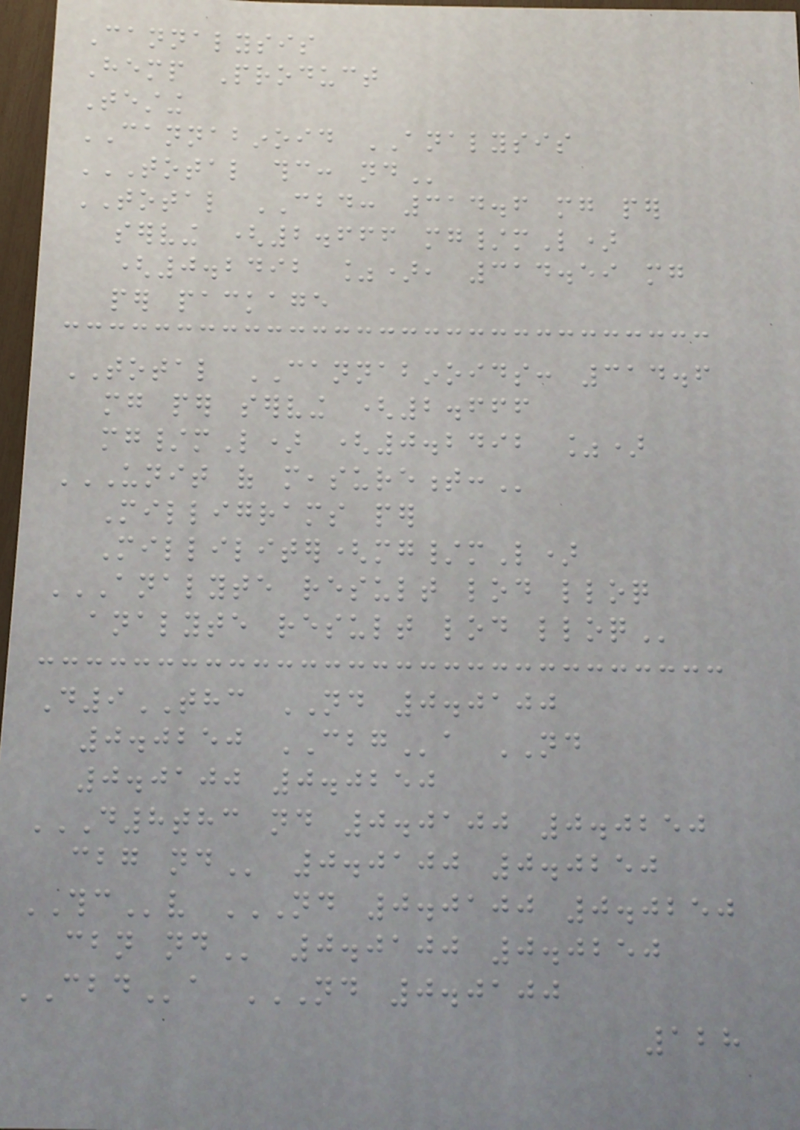Cannalysis
Hemp Product
Testing
CANNABINOID ANALYSIS
TOTAL THC: ND
TOTAL CBD: 314.6 mg per
serving (2.666 mg/mL)
(0.2492 %), 314.59 mg
per package
TOTAL CANNABINOIDS: 314.6
mg per serving (2.666
mg/mL) (0.2492 %)
UNIT OF MEASUREMENT:
Milligrams per
Milliliter(mg/mL)
ANALYTE RESULT LOD LLOQ
ANALYTE RESULT LOD LLOQ
D9THC ND 0.0100
0.0250 CBGa ND
0.0100 0.0250
D8THC ND 0.0100 0.0250
CBG ND 0.0100 0.0250
THCv ND 0.0100 0.0250
CBN ND 0.0100 0.0250
CBDa ND 0.0100
128
